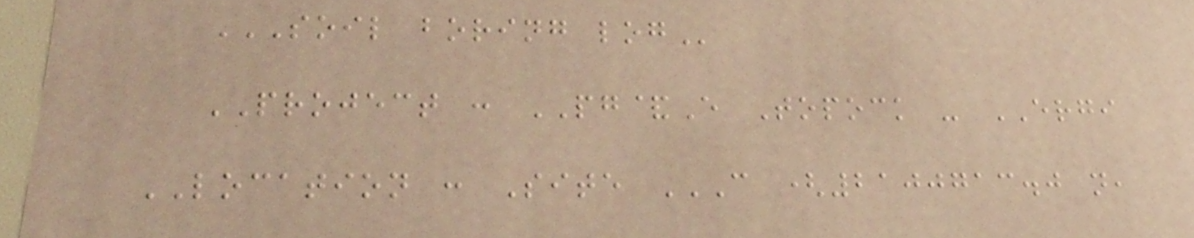SOIL BORING LOG
PROJECT : PG&E Topock - ERGI
LOCATION : Site C (2100713.0 N,
